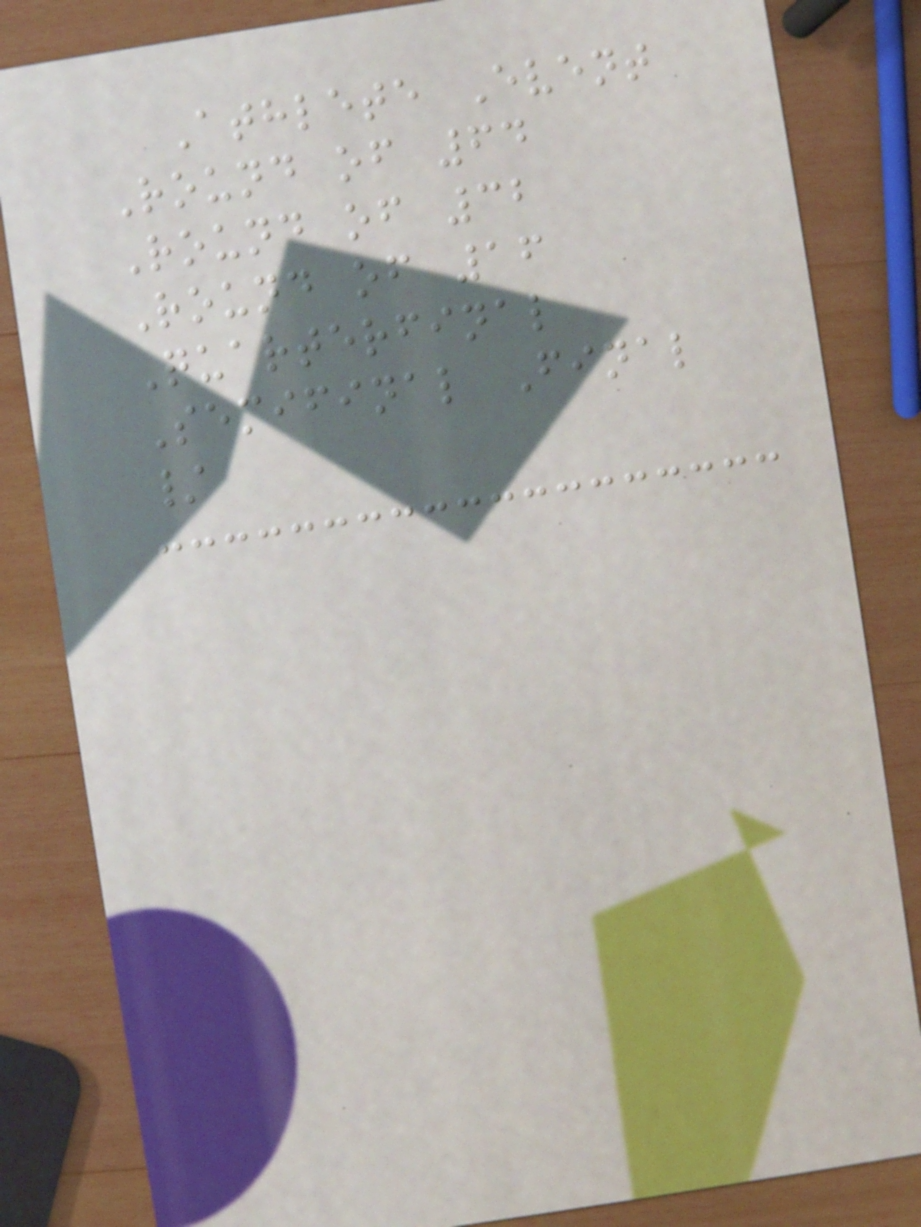Athlete Event
Round of 64
Round of 32
Round of 16
Quarterfinal
Semifinal Final
/
